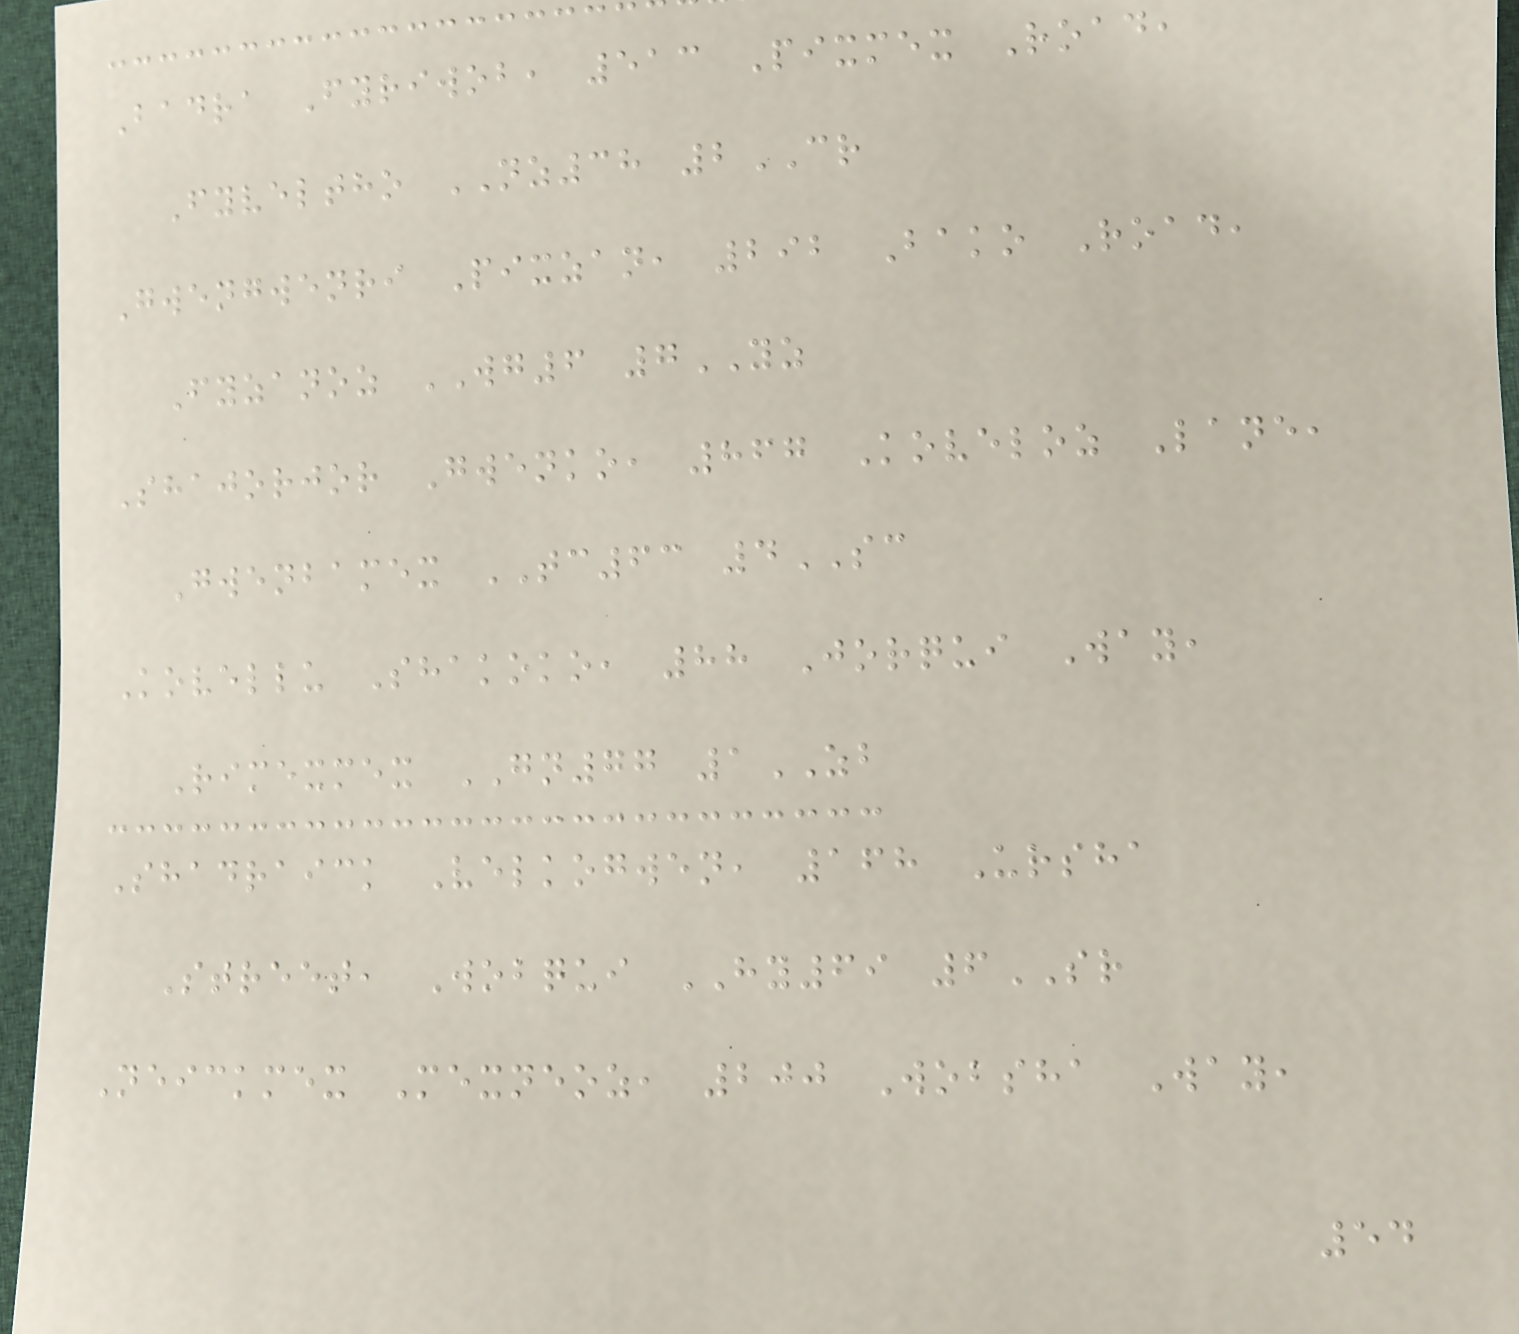Badra Fyriwob, 513 Pixmex Road,
Fyveltho NZ38 2CR
Gwengwenri Pixzan, 292 Bako Road,
Fyzanoz WG6 7YZ
Shajorjor Gwenko, 867 Koveloz Lane,
Gwenbamex TC63 4SC
Kovellu Shakoko, 88 Jorqui Way,
Rimexmex GN77 1ZB
Shadraick Velkogwen, 168 Ursha
Street, Wobqui HY69 6SR
Neickmex Mexneoz, 200 Wobsha Way,
54
